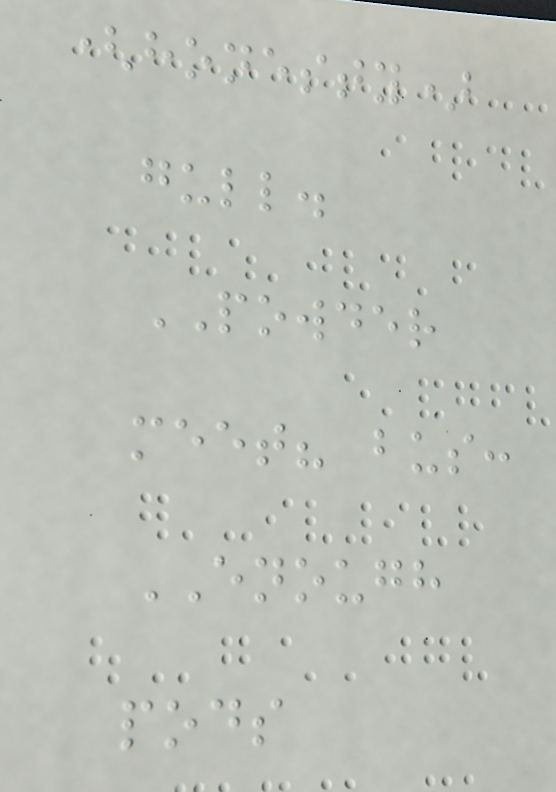(honesty)
gull.
POWDER
meet? bus:
ENOUGH
pods
